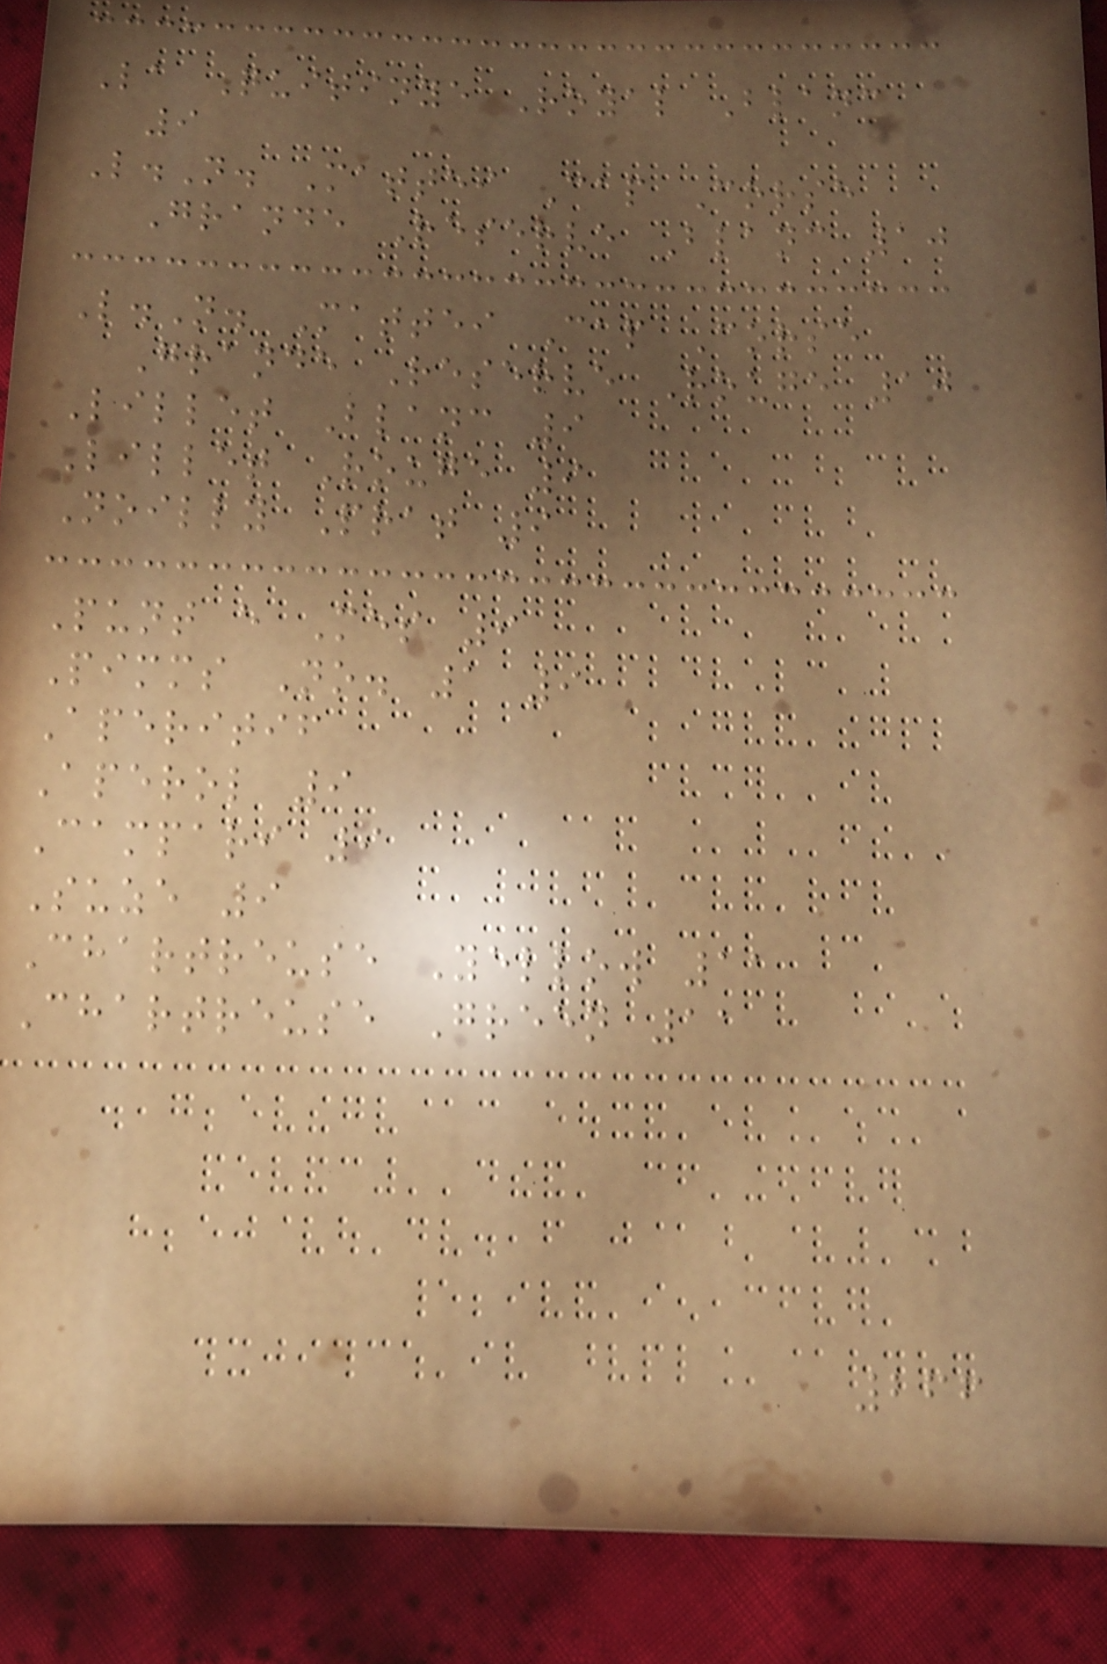La Quitinye Royal Blanc
9
L.N. Mattei Cap Corse
Grande Reserve Blanc 10
L.N. Mattei Cap Corse
Grande Reserve Rouge 10
Lillet Blanc 9
Lillet Rouge 9
Noilly Prat 9
Punt e Mes 9
Pimms No. 1 9
Aperitif
Aperol 9
Campari 9
Suze 9
Chartreuse Yellow 11
Chartreuse Green 11
266
